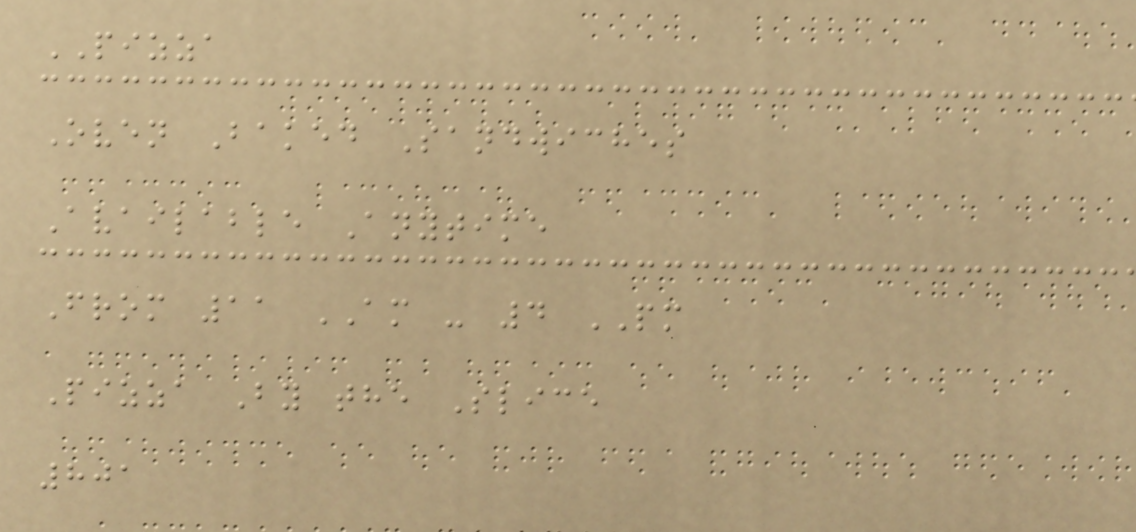PIZZA
Oven Baked Sandwiches
Available Anytime
From 11 AM - 4 PM
Pizza By the Slice
801
